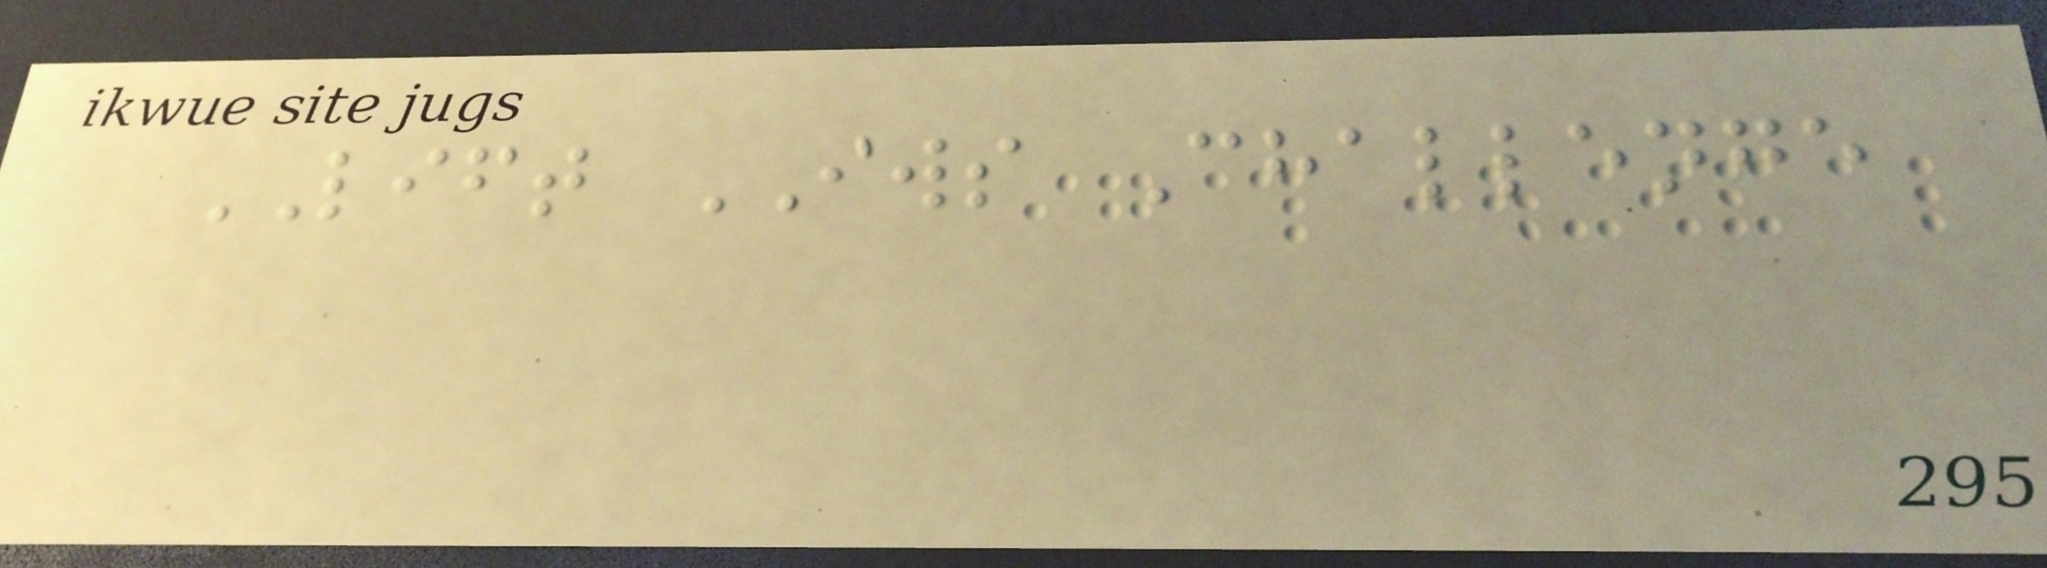LIFT IWS Challenge
